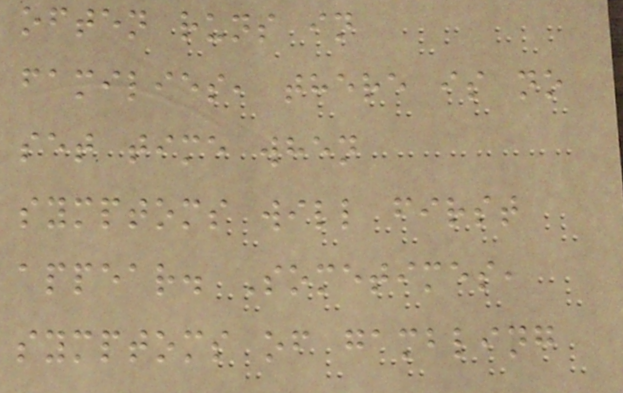often runs in
families, there is no
set time when
symptoms will first
appear. Sometimes,
symptoms of gambling
